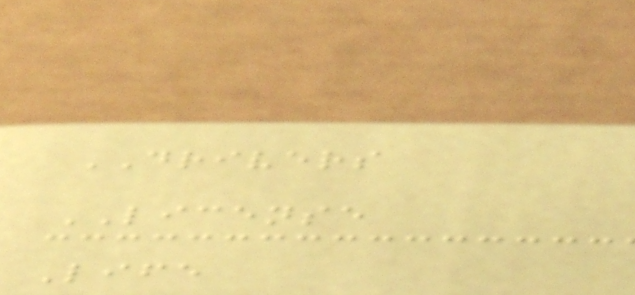DRIVERS
LICENSE
Life
